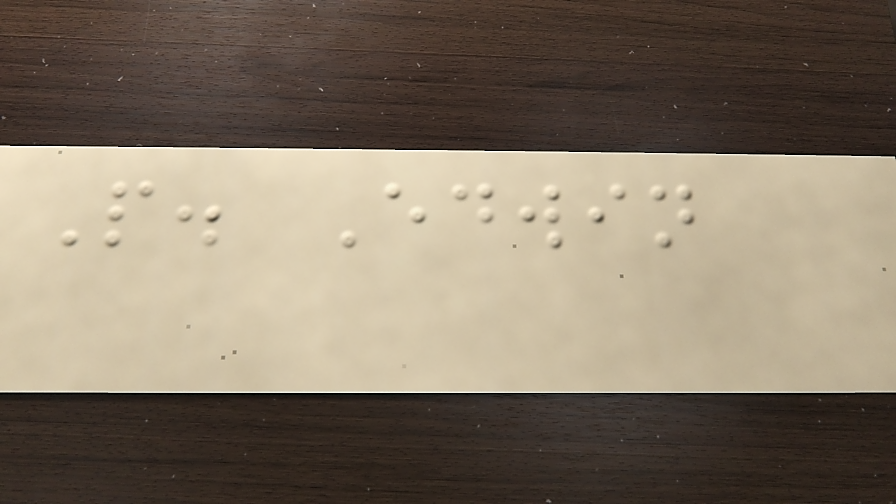P. Edwin
